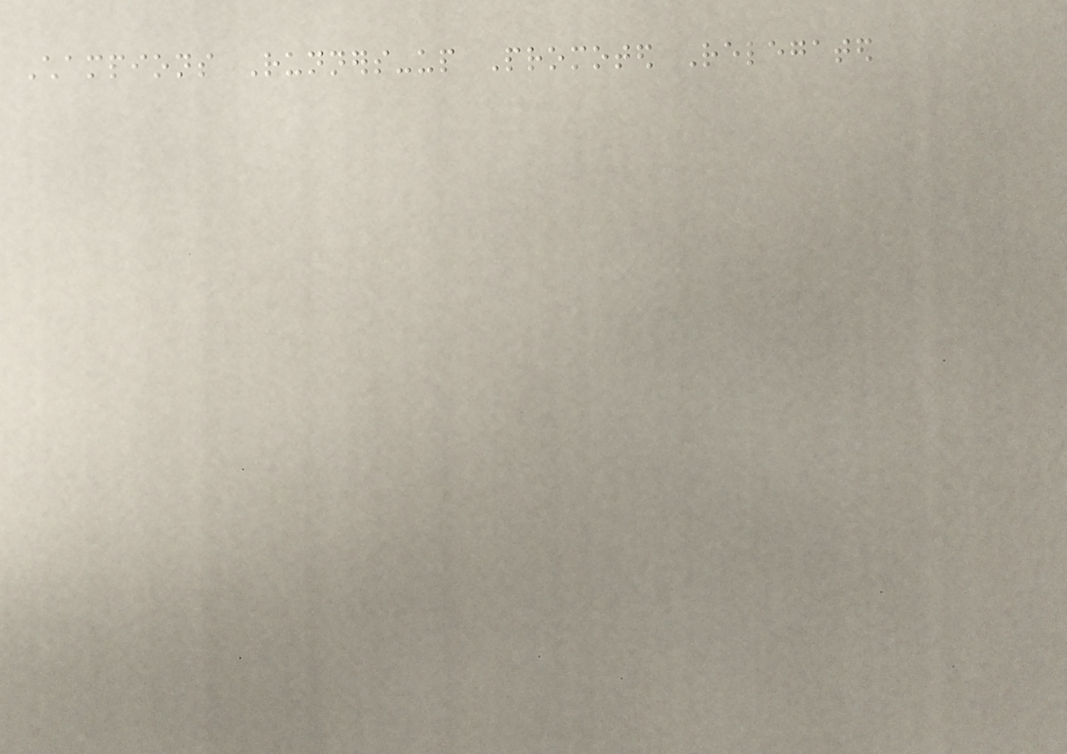Champions Runners-up Promoted Relegated
